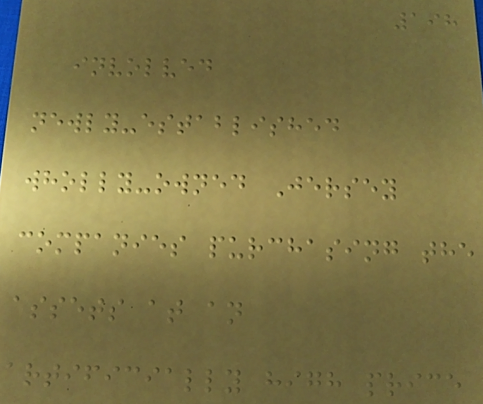198
involved
newly-established
wholly-owned Jersey
companies purchasing the
assets at an
artificially high price
